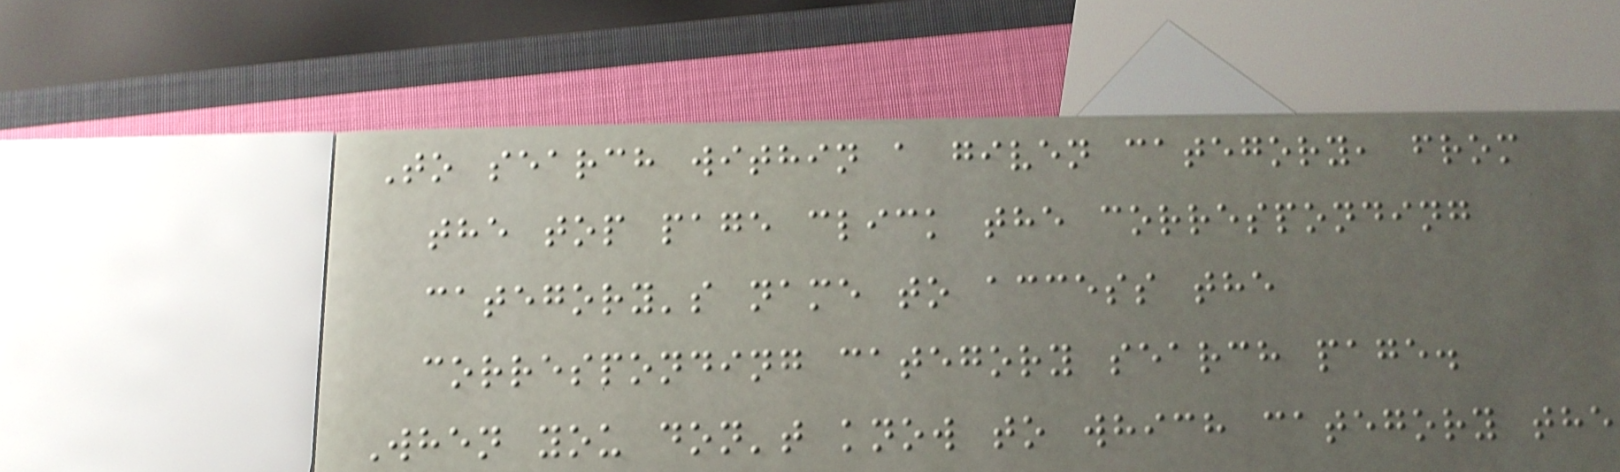To search within a given category, from
the top page click the corresponding
category's name to access the
corresponding category search page.
When you don't know to which category the
